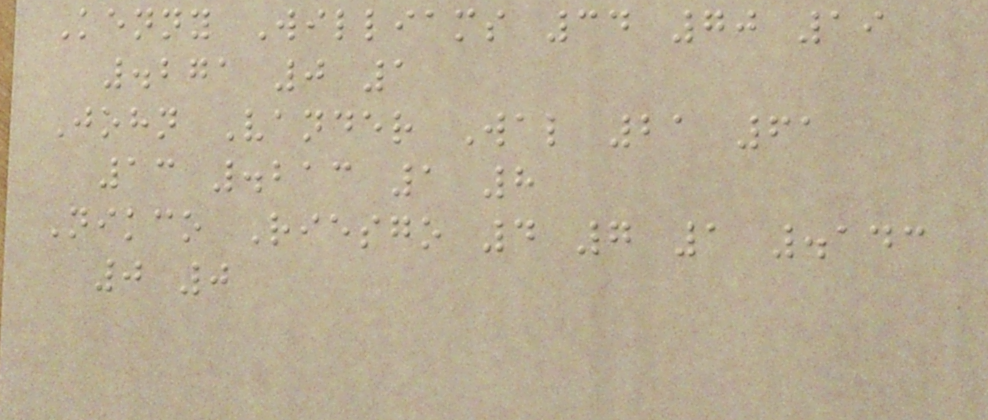Kenny Williams 34 70 19
.271 0 1
John Vander Wal 21 61
13 .213 1 8
Nikco Riesgo 4 7 1 .143
0 0
